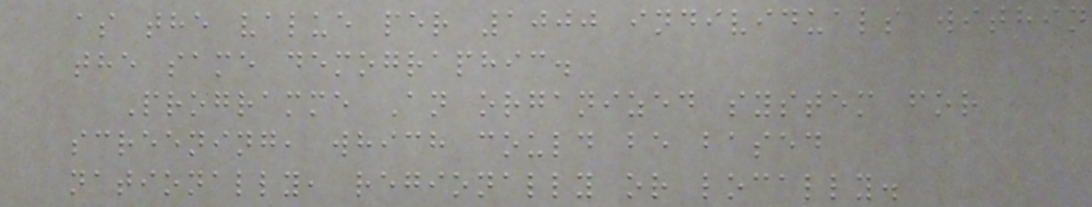as the value per 1000 individuals within
the same demographic.
Programme An organized system for
screening, which could be based
nationally, regionally or locally.
